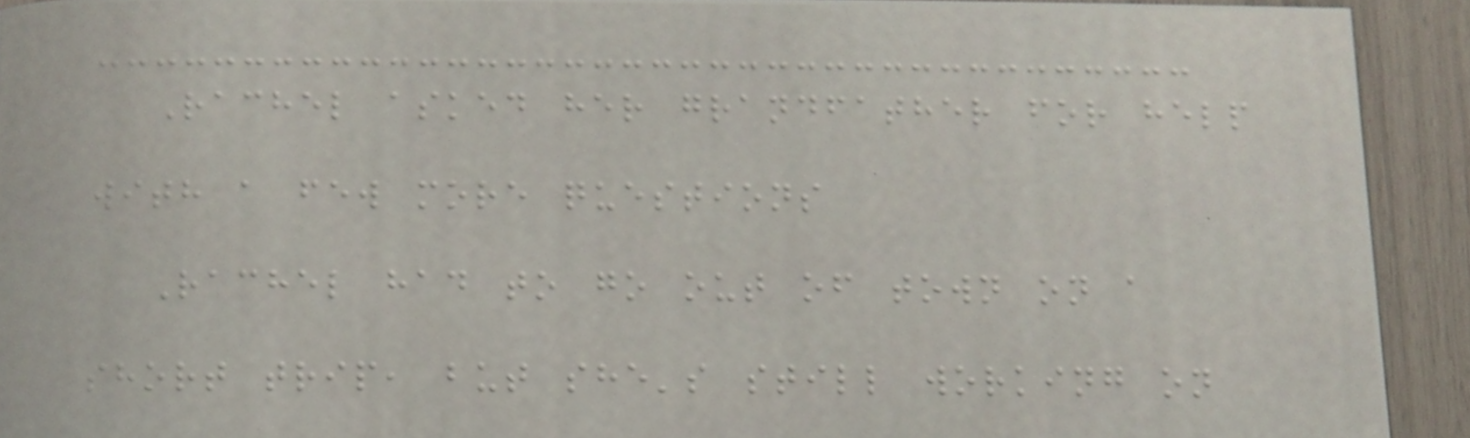Rachel asked her grandfather for help
with a few more questions
Rachel had to go out of town on a
short trip, but she's still working on
